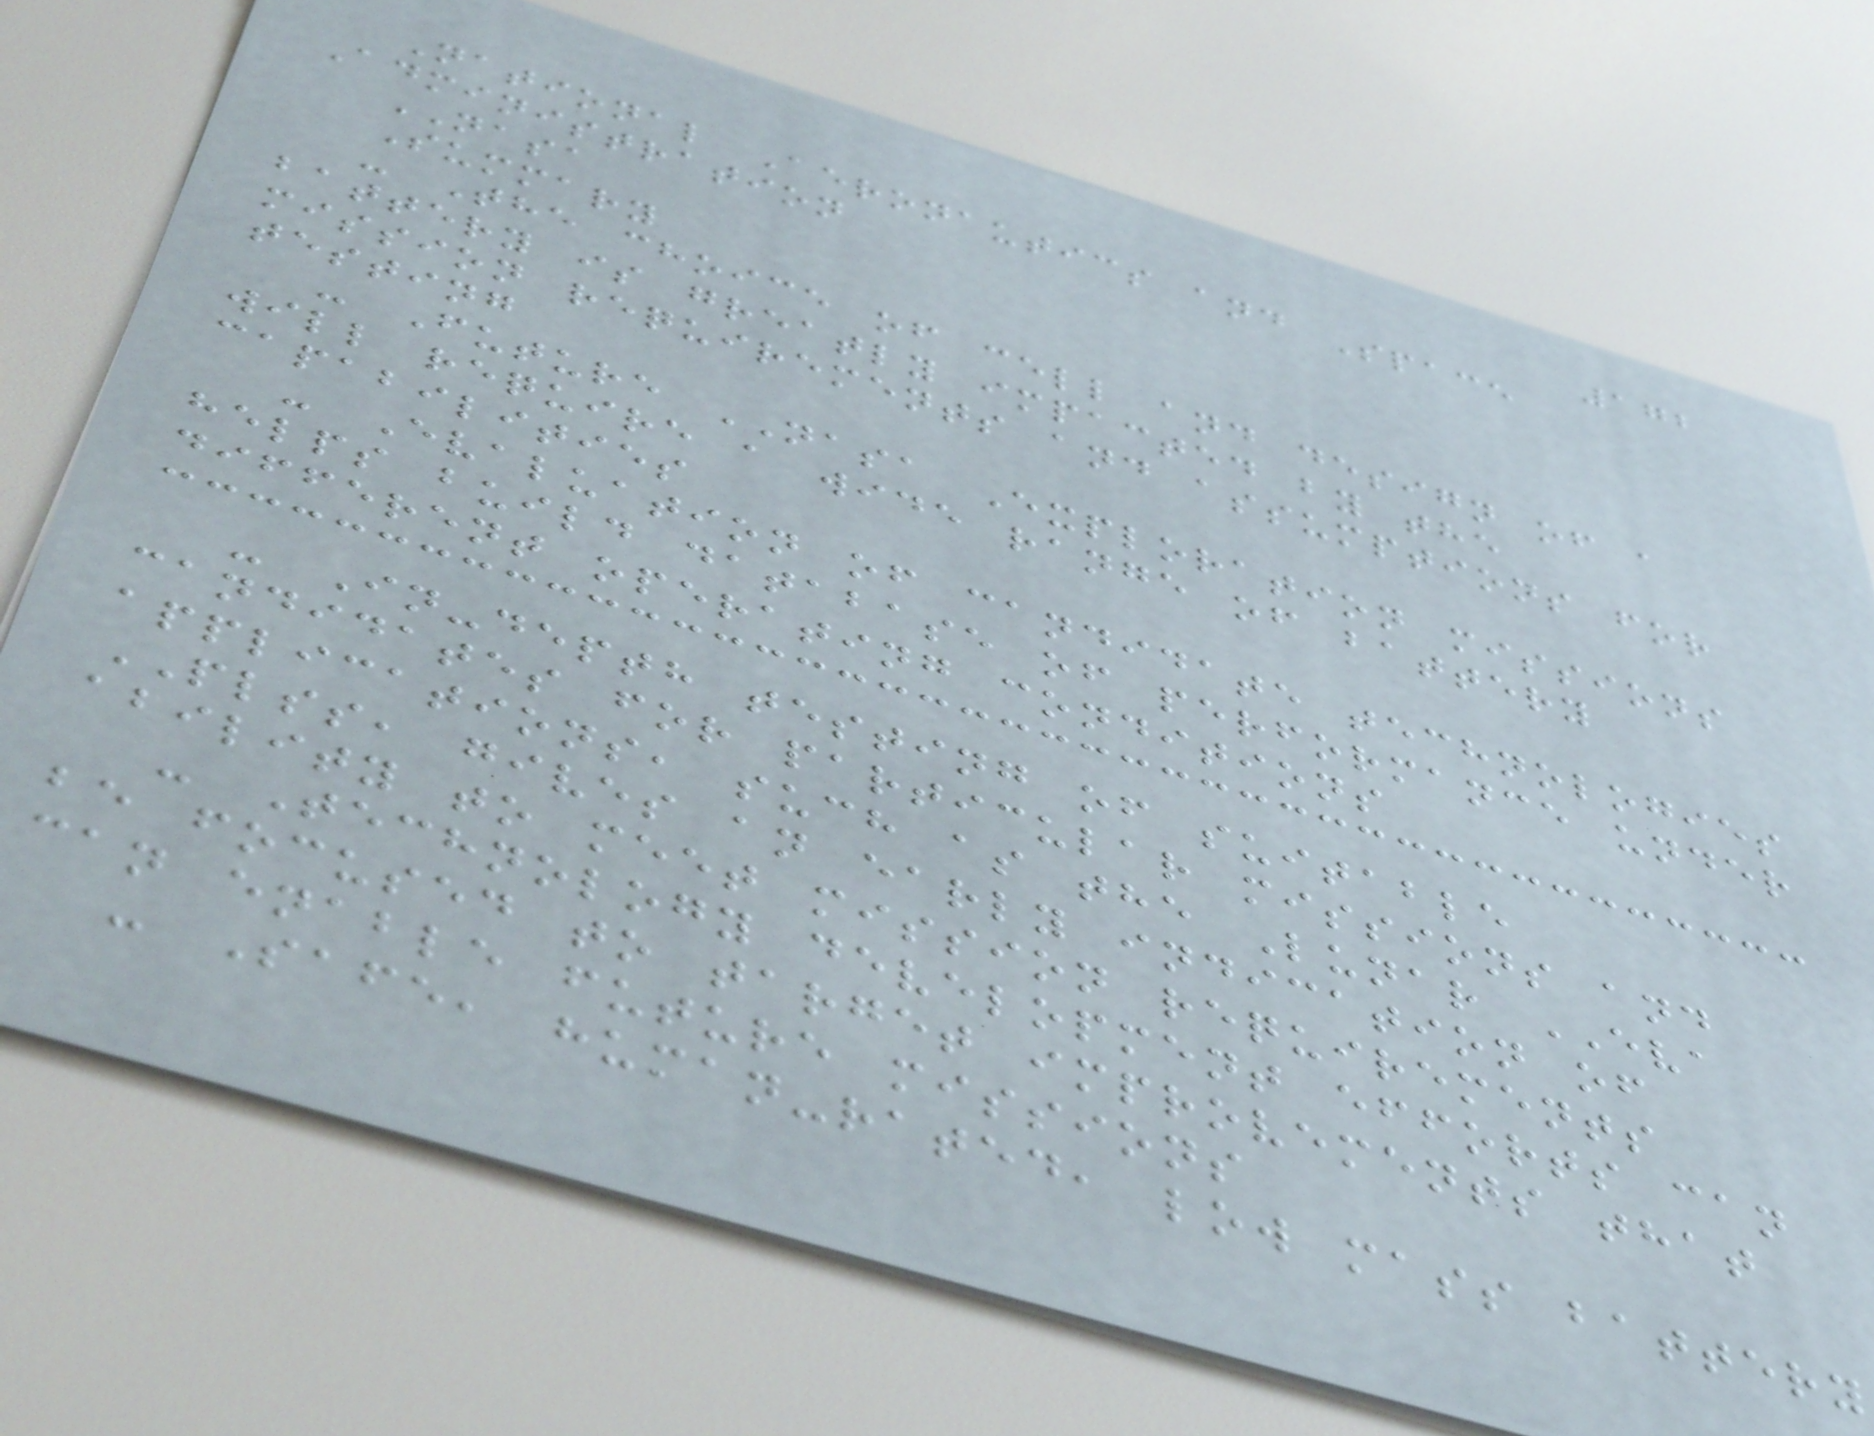172
National Aeronautics and Space
Administration
NASA
Summary
- The choice of cell and design of a
battery is greatly impacted by the
mission requirements and assumptions for
testing
- Future NASA Exploration missions
will require a wide range of battery
capabilities
- Evaluation of candidate technologies
helps build database of performance under
different operating conditions
- In-depth testing of suitable
candidates for particular missions and
applications, such as the Lunar EVA
PLSS, gives an early indication of
ability to meet mission requirements
- Technology development efforts can
be focused to target improvements that
can enable future missions
- Safe, human-rated, low mass battery
